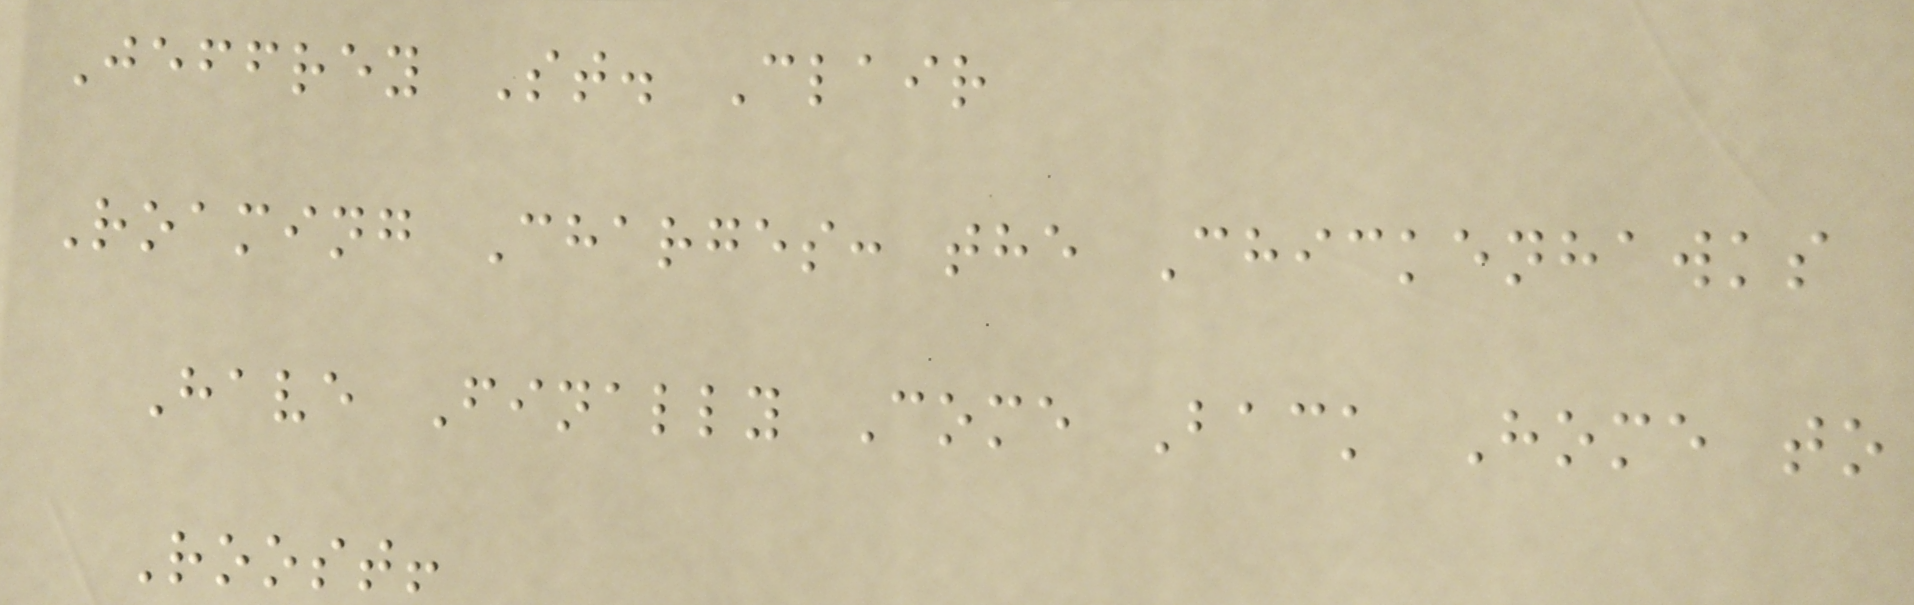Jeffrey St. Clair
Roaming Charges: the Chickenhawks
Have Finally Come Back Home to
Roost!
